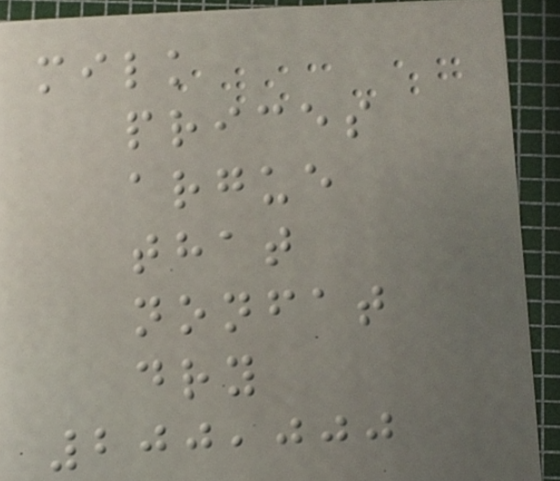milk
prices
argue
that
nonfat
dry
200,000
